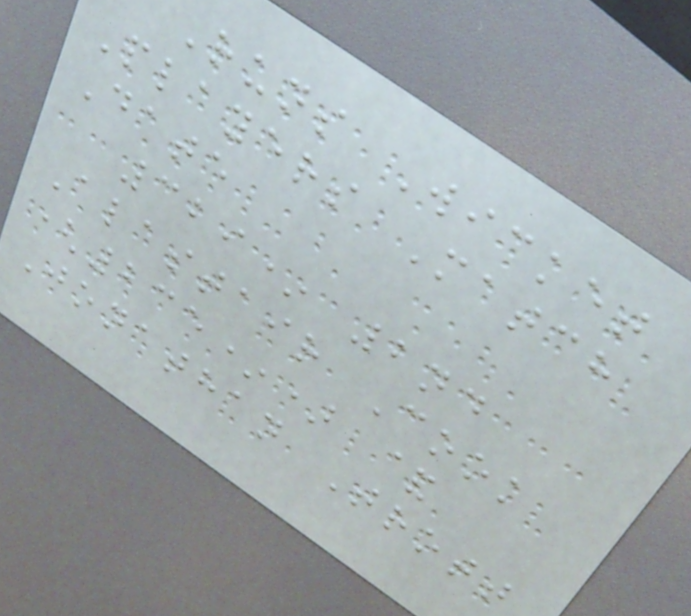Runs Wicket
Players Match
Date
329* 2nd
Alastair Cook
(235*) &
Jonathan Trott
